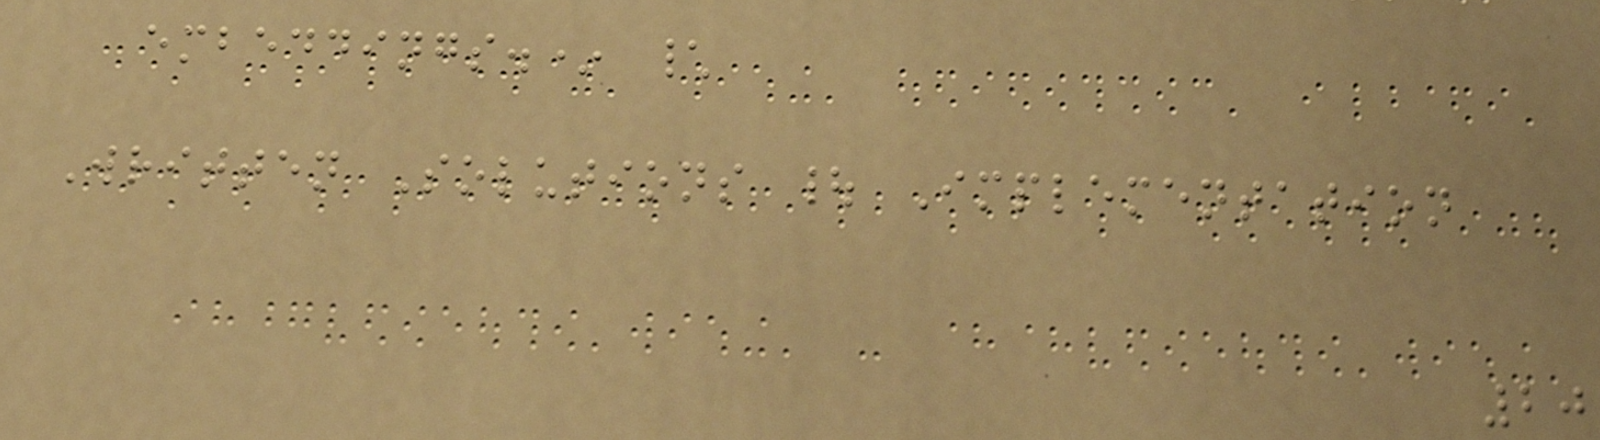embeddings.* \
Written Solutions | Implementation
20
